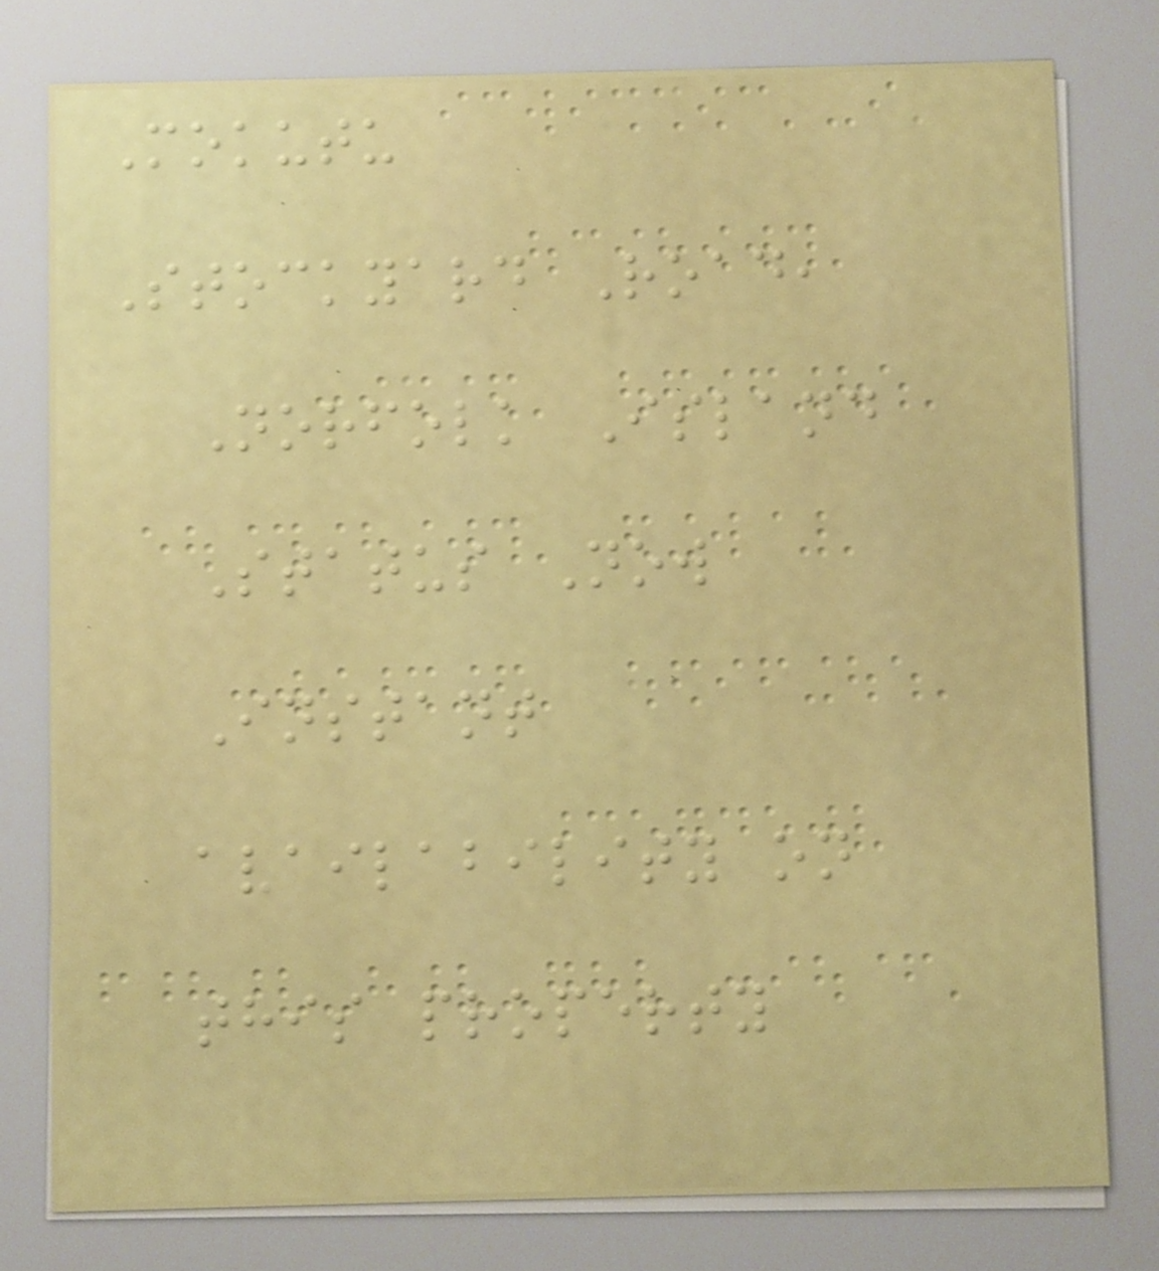Mokutu
Stockyard Road,
Norfolk Island
Status Now
Instant
availability on
this property
